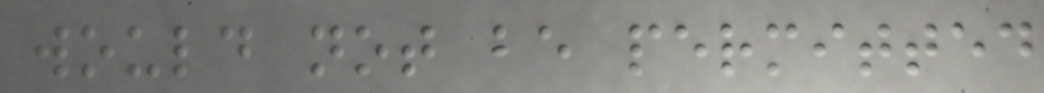would not be permitted
